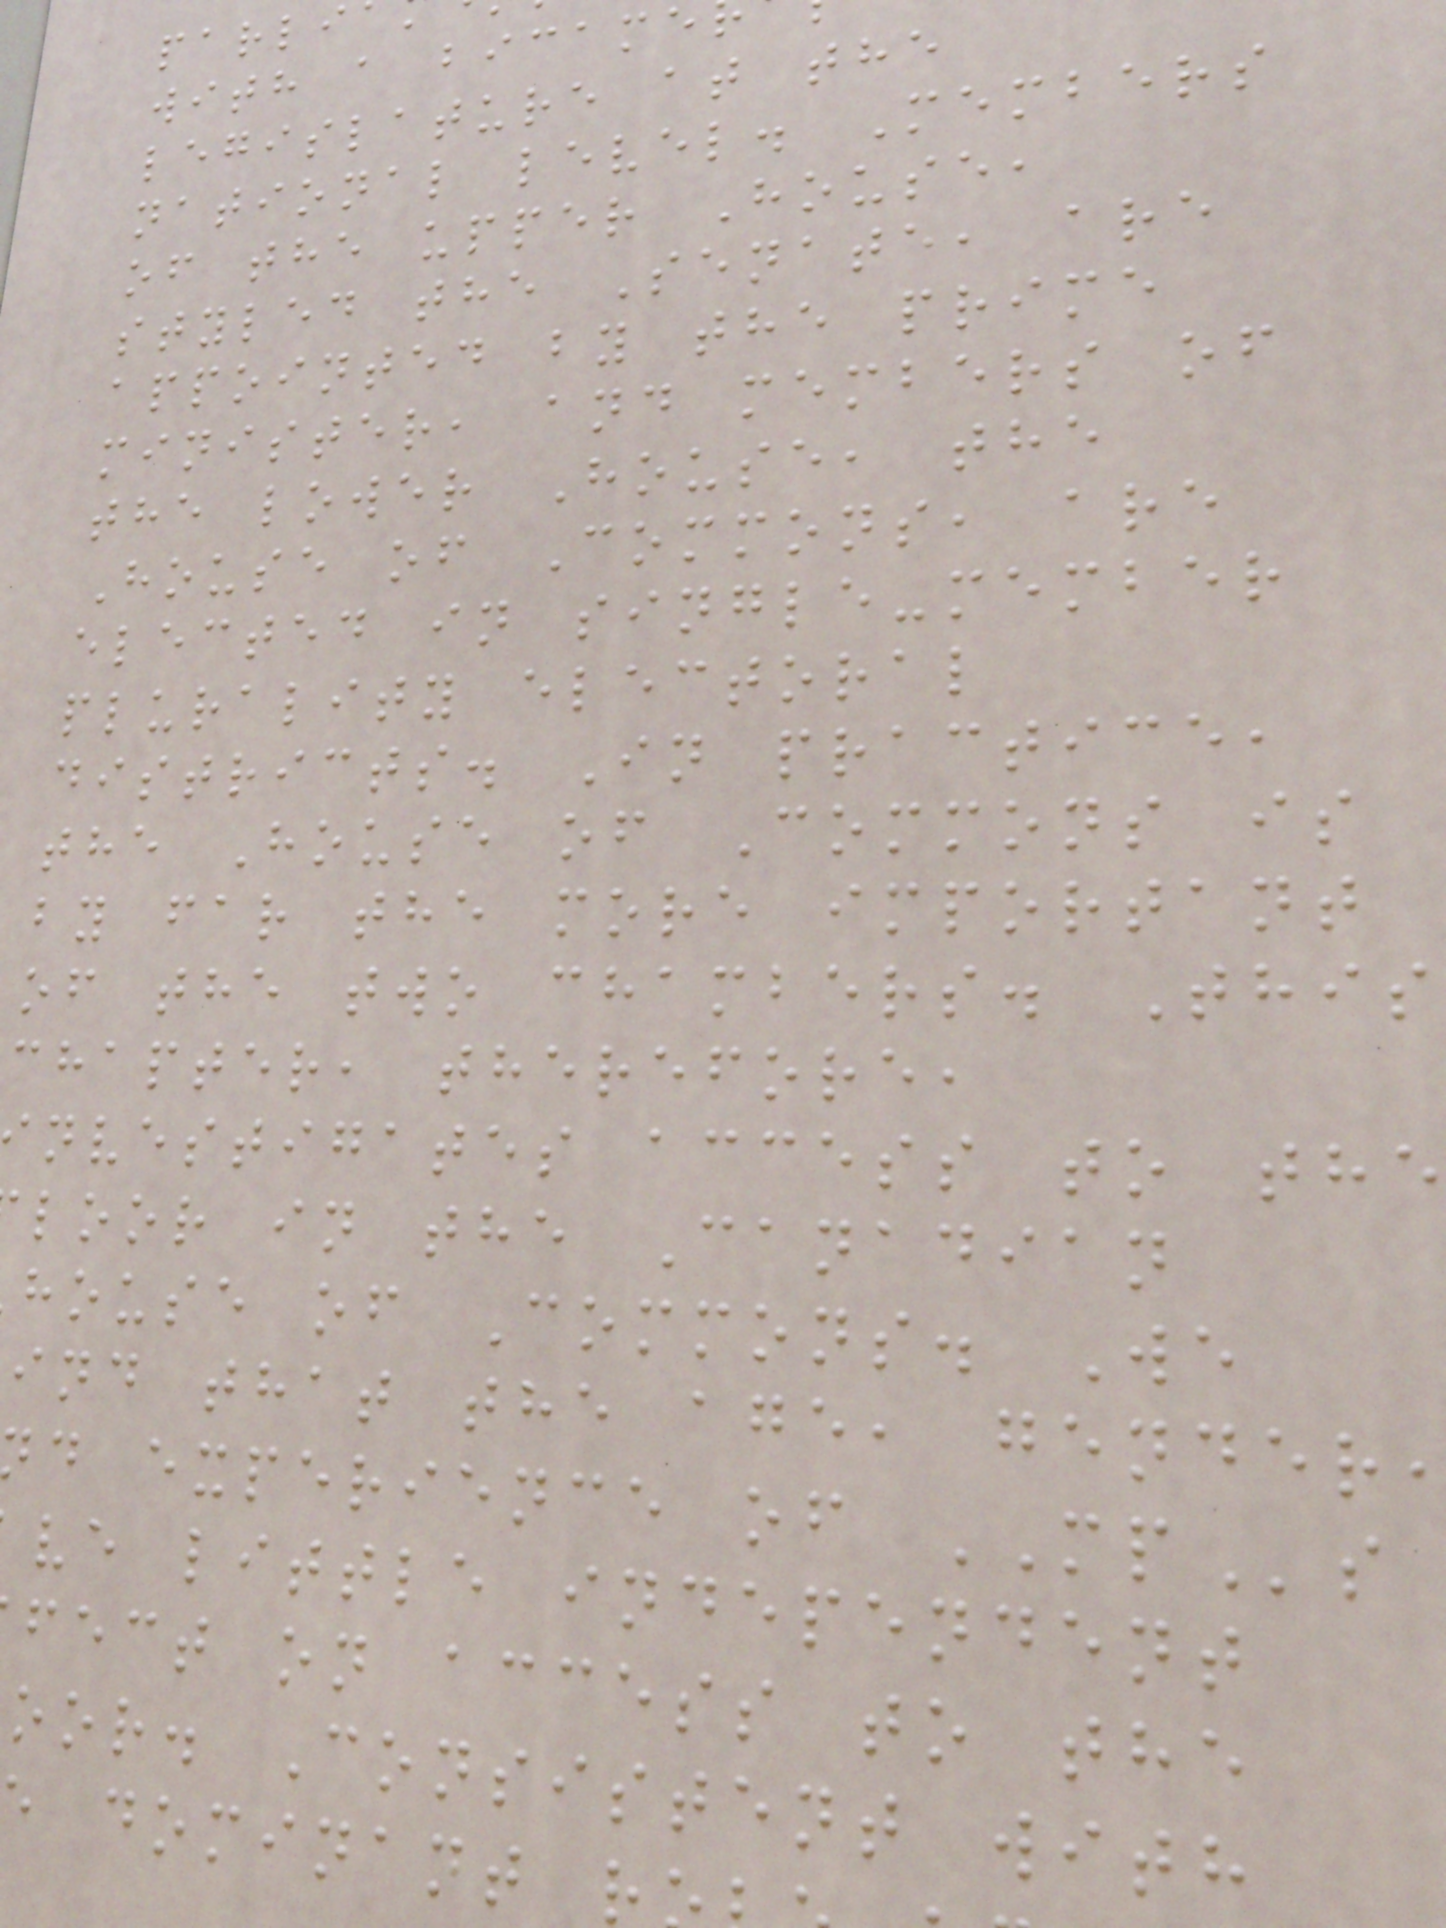with a bicame
legislature at the
national level. Members
of the upper House,
styled the Senate, are
appointed by the prime
minister, and members of
the lower House, the
House of Commons, are
elected in single-member
plurality electoral
districts. In practice,
the House of Commons is
by far the more important
of the two chambers. This
chapter, therefore,
nvestigates access to the
loor in the Canadian
house of Commons. We
ind that the age, gender
d experience of MPs
ve little independent
fect on access to the
oor. Consistent with
dominant r
